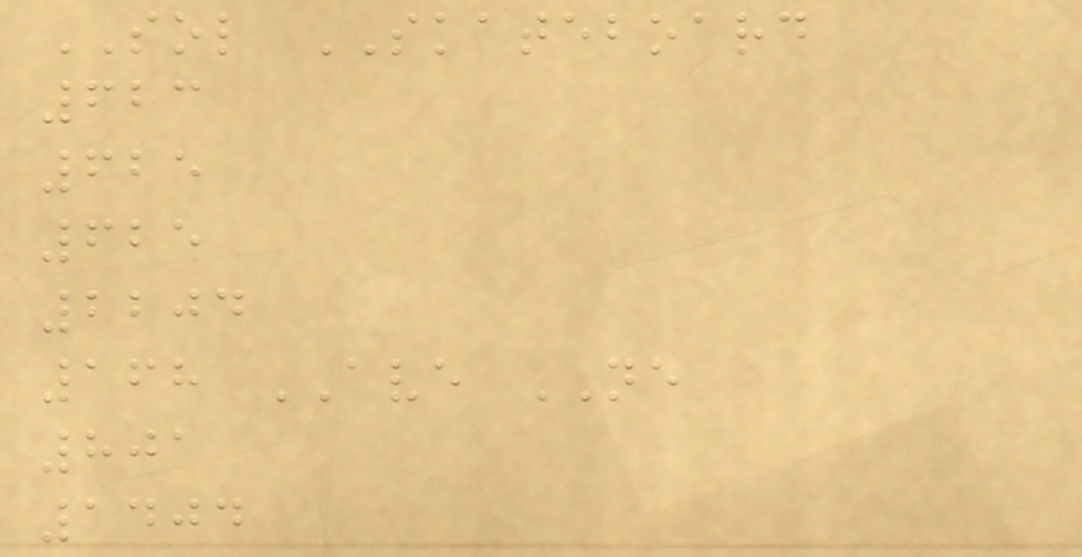SOL SKATEBOARD
623
625
625
2204
168 AVE NE
801
1404
